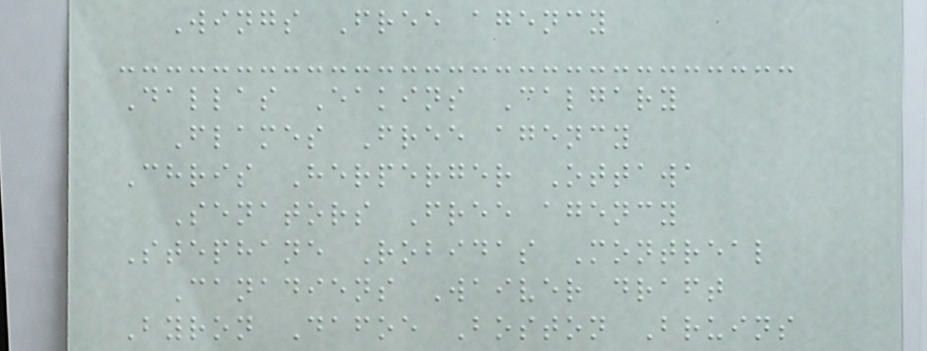Wings Free agency
Dallas Eakins Calgary
Flames Free agency
Chris Herperger Ottawa
Senators Free agency
Stephane Robidas Montreal
Canadiens Waiver draft
Byron Dafoe Boston Bruins
